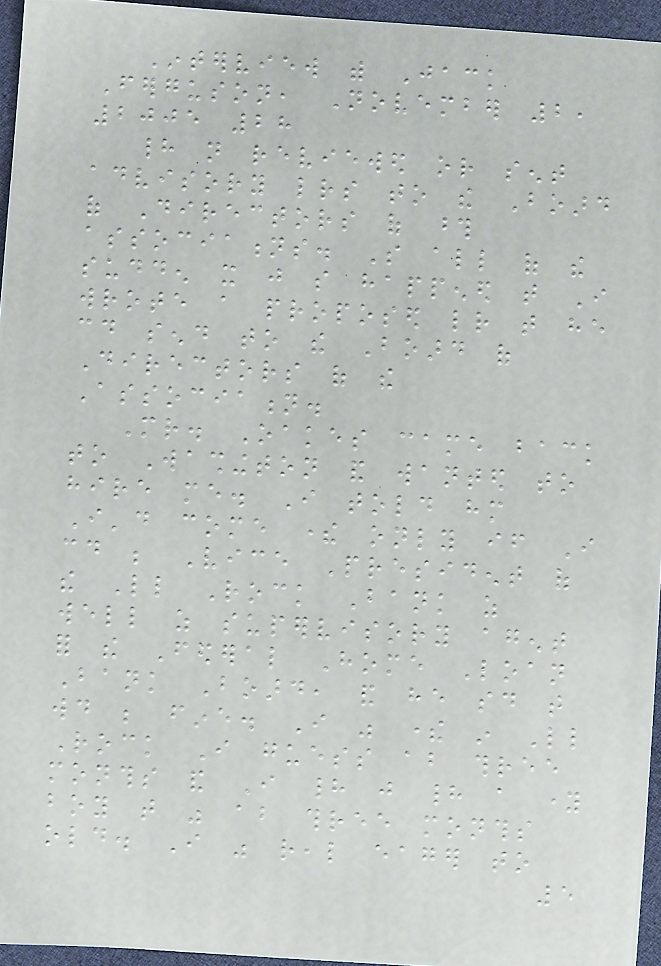Interview with Jack
Ferguson, November 2,
2005 28
had not reviewed or sent
advisory letters to the Board
of Directors of those
associations. So all of the
sudden it just so happened that I
wrote a proposed letter that he
could send to the Board of
Directors of the
Association.
Mr. Oakes came back
to Washington and wanted to
hire me. I told him
I'd come there only if I
could be Vice President of
the Little Rock Bank as
well as supervisory agent
for the Federal Home Loan
Bank Board, and he said that
would be fine. I was there in Little
Rock I guess about three
months and I had just had a young
boy that was about three months
old. I was real eager to
5
